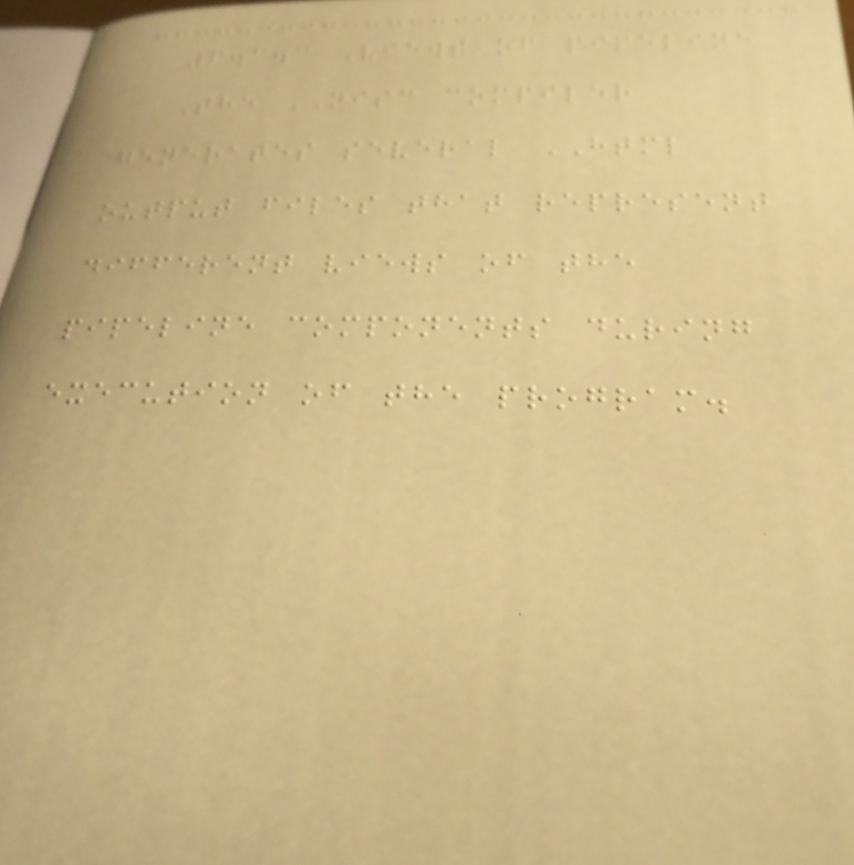6.3.3 Views of pipeline
The NISC compiler
generates several HTML
output files that represent
different views of the
pipeline components during
execution of the program.
